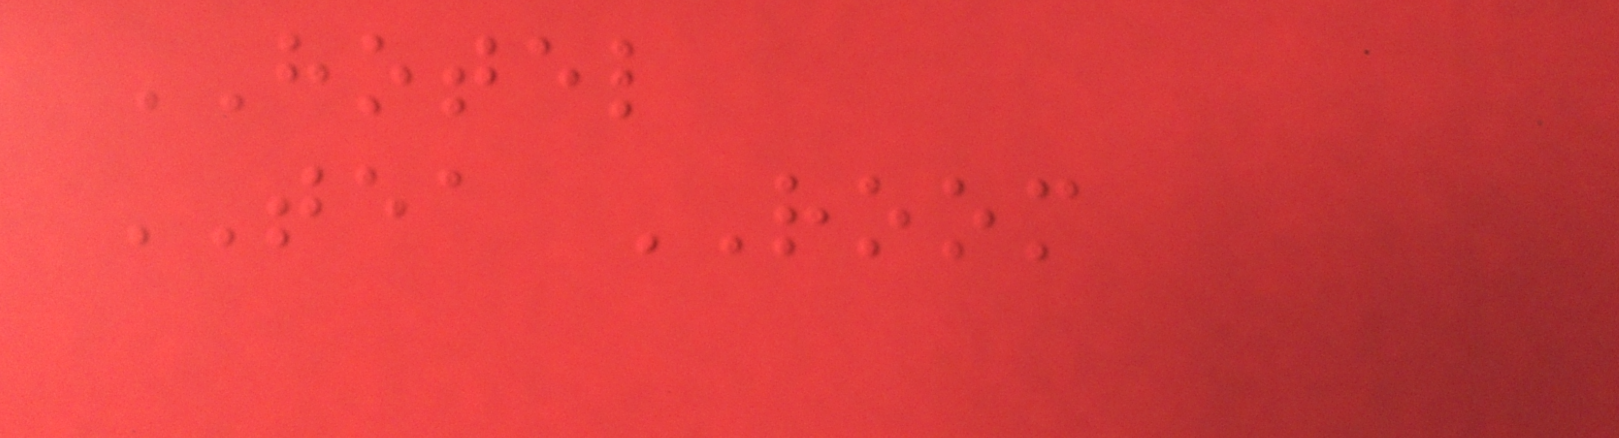HOTEL
TEA ROOM
